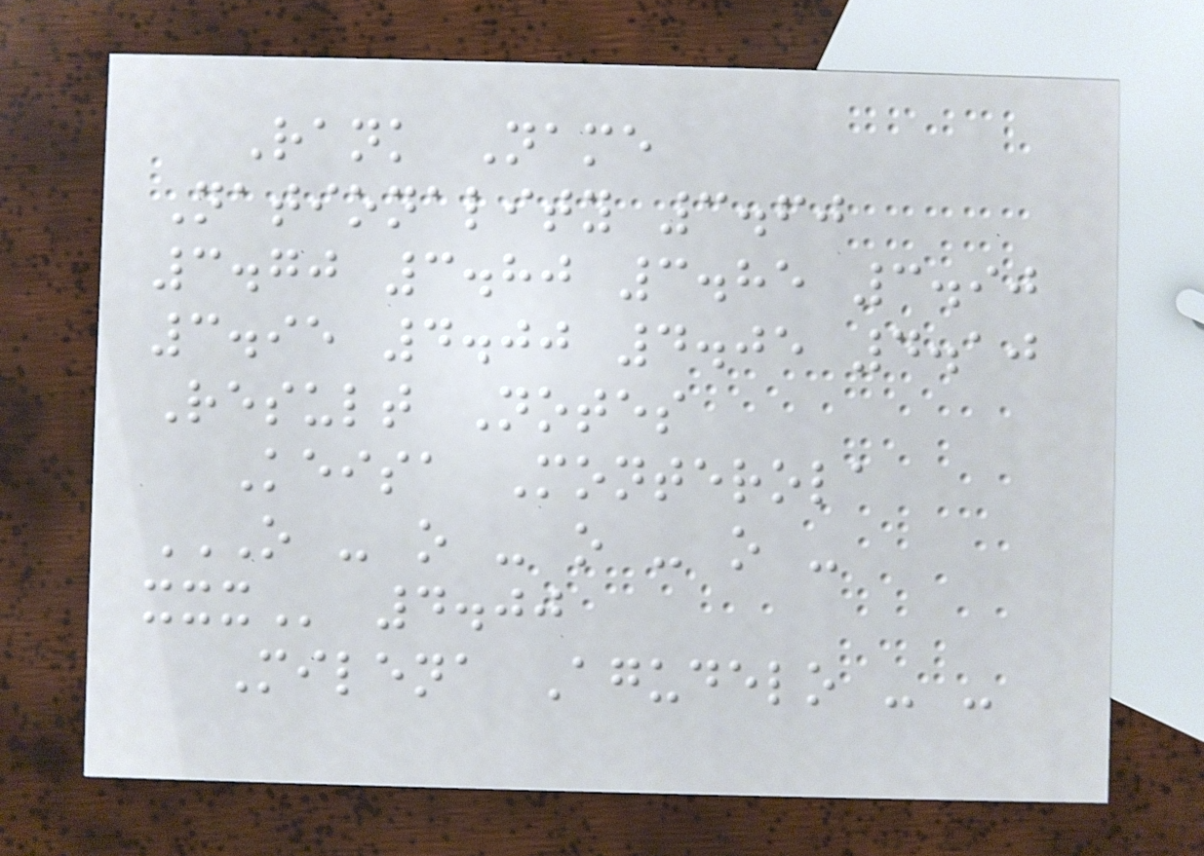Rank Name
Nationality 3.60
3.70 3.80 3.85 3.90
3.95 4.00 4.05 4.10
Result Notes
Keisa Monterola
O - O - O - O -
XXX 4.00
Milena Agudelo - -
